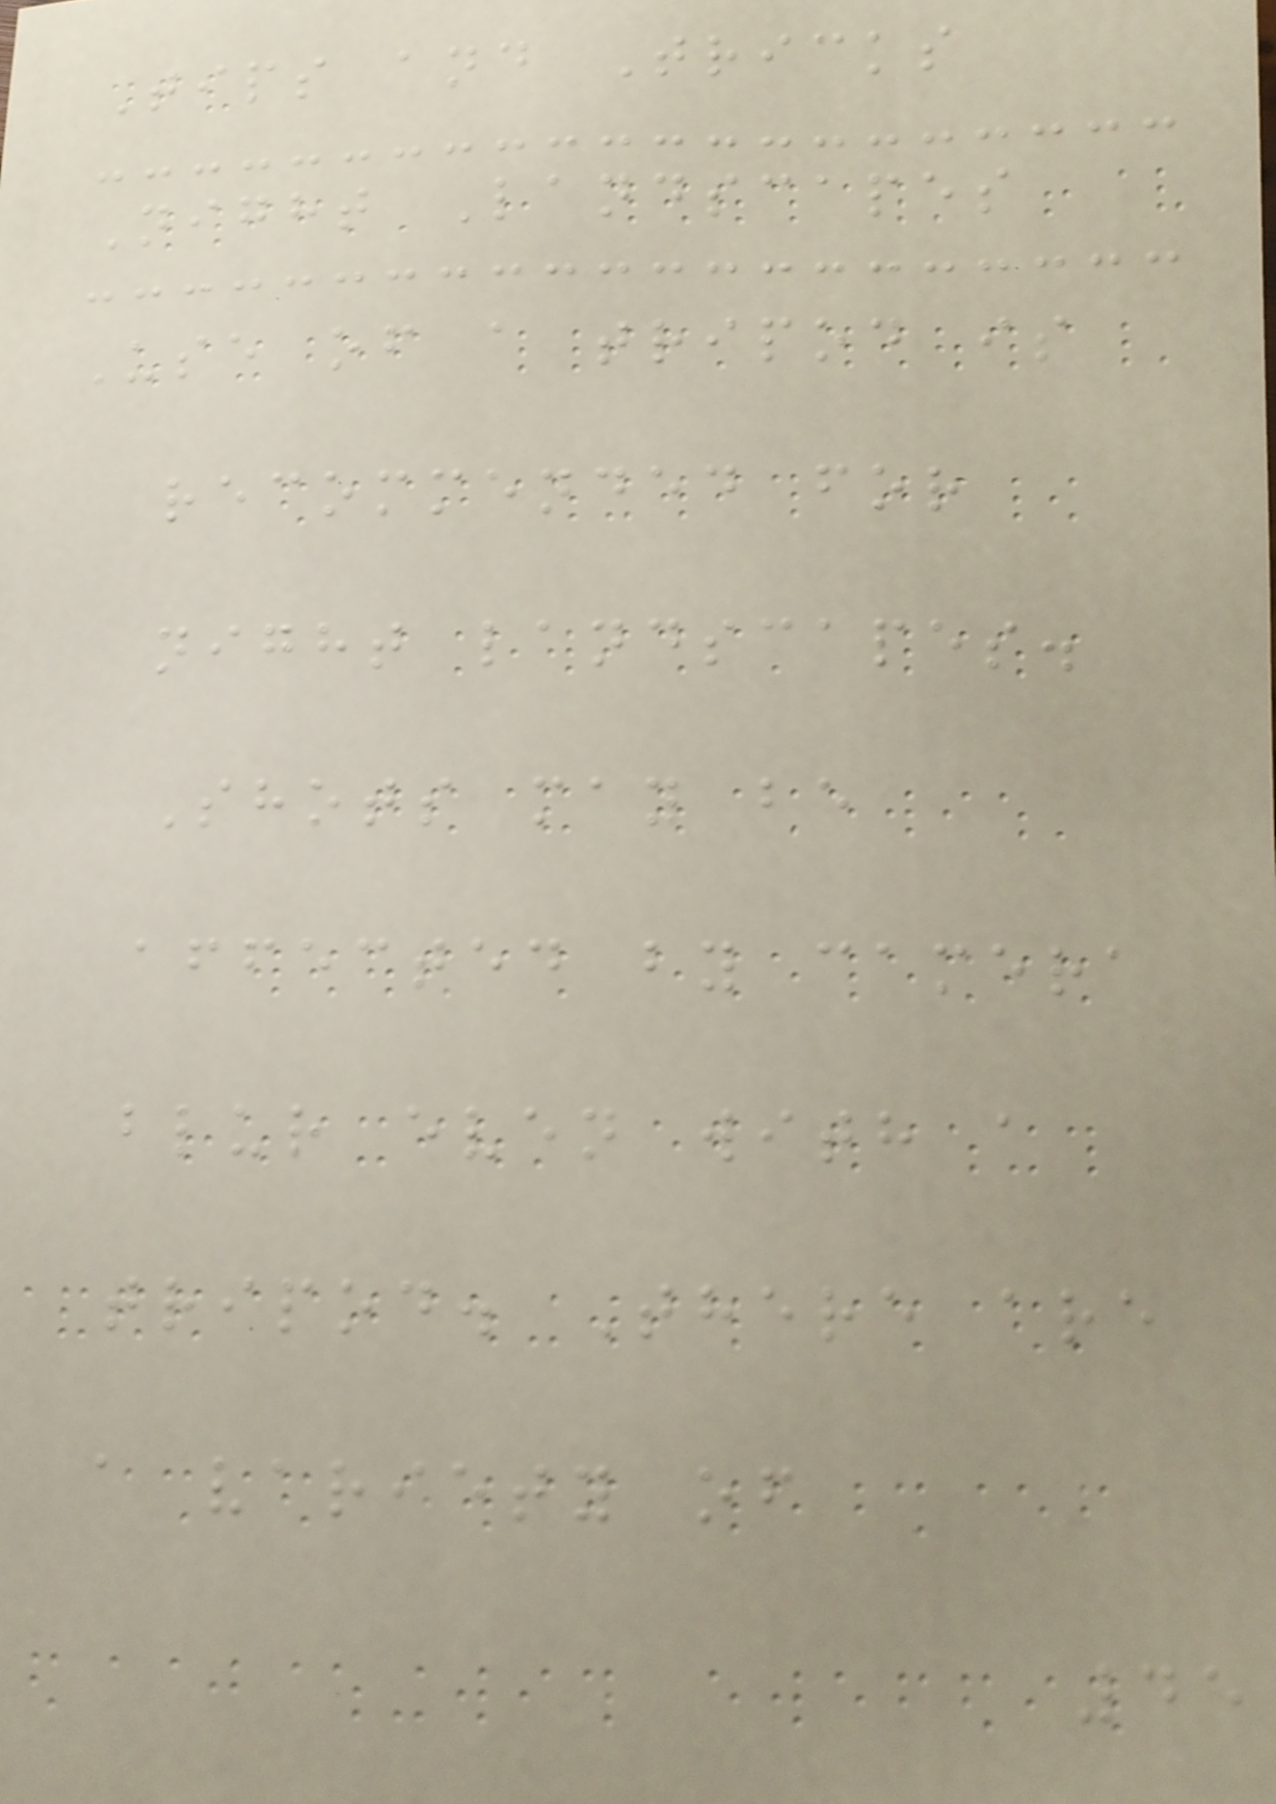Tips and Tricks
Night Landscapes
Use of a tripod is
recommended for
night landscapes.
Shots may be
affected by camera
blur even with a
tripod. There are
a variety of
45
